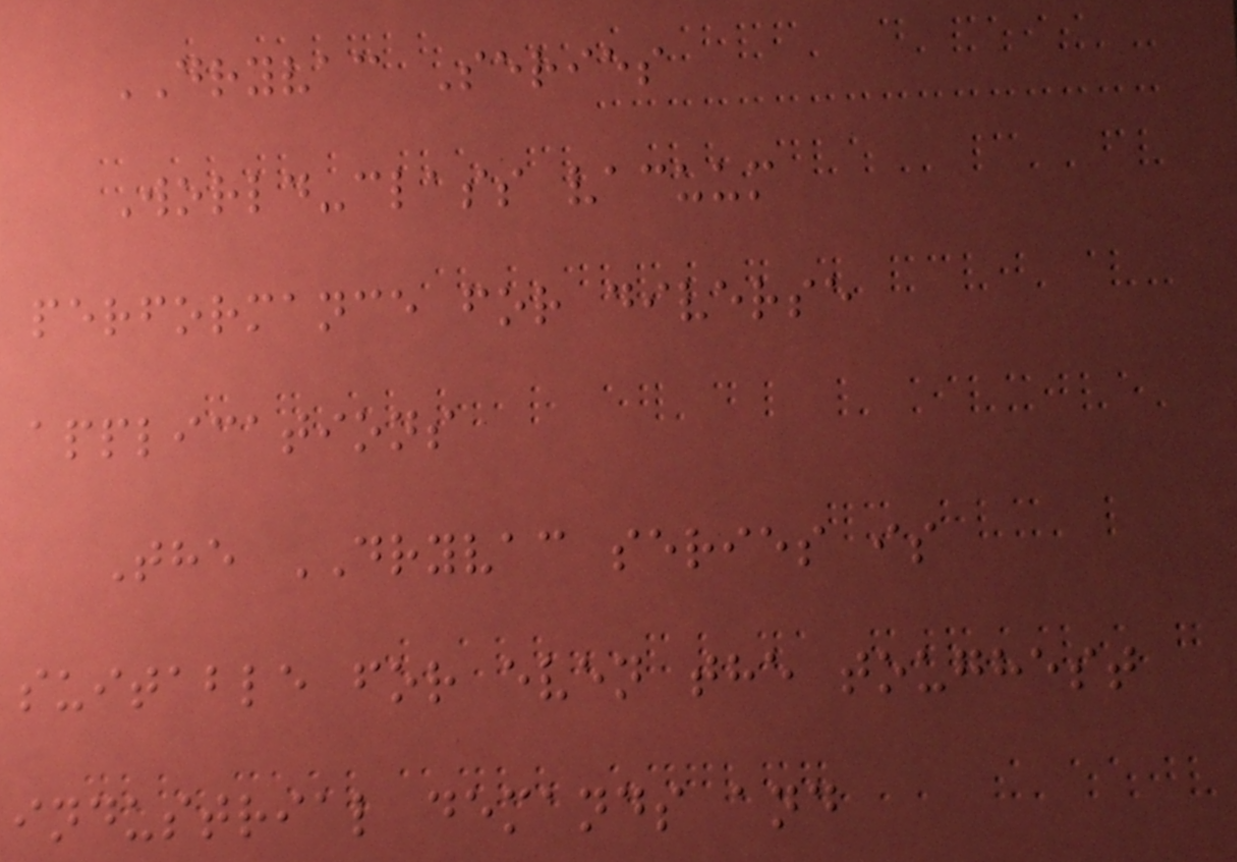DRYVAC Series
World-class vacuum
performance for diverse
applications
The DRYVAC series is
suitable for even the toughest
industrial demands and
